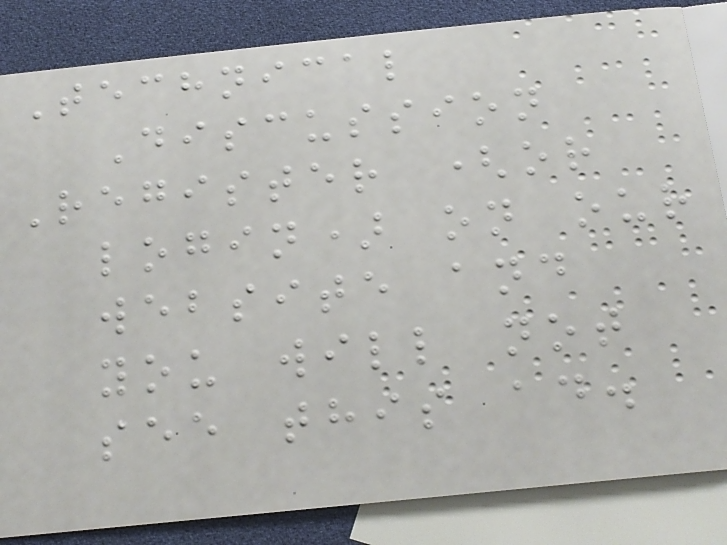Technical
Discussion
Register (or
login) on our
website and
you will not
see this ad.
